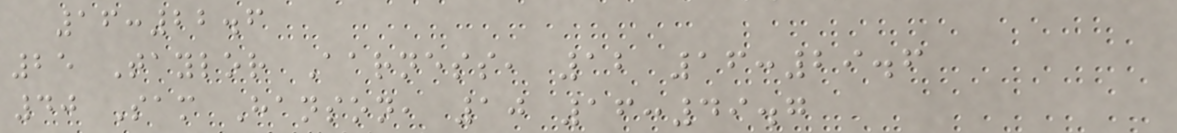16:22.6
25 Taylor Aarness, 12 16:29.6
40 Sam Hanson, 10 16:49.7
